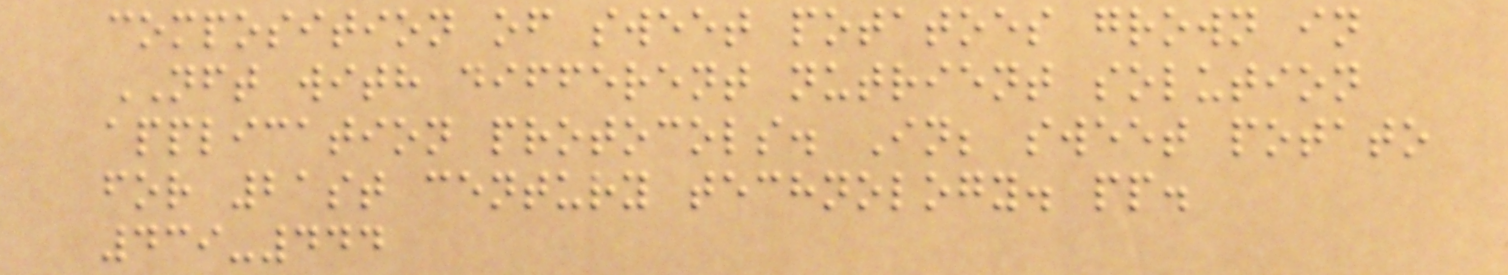composition of sweet potatoes grown in
NFT with different nutrient solution
application protocols. In; sweet potato
for 21st century technology. pp.
439-444
